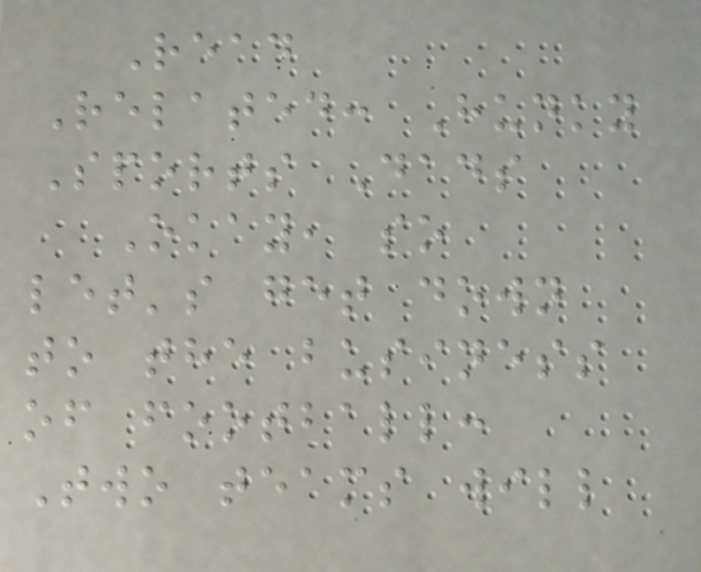Read
Related: Hunky
Sports Dads
Okay, so
let's get down
to the business
of football:
Two teams will
